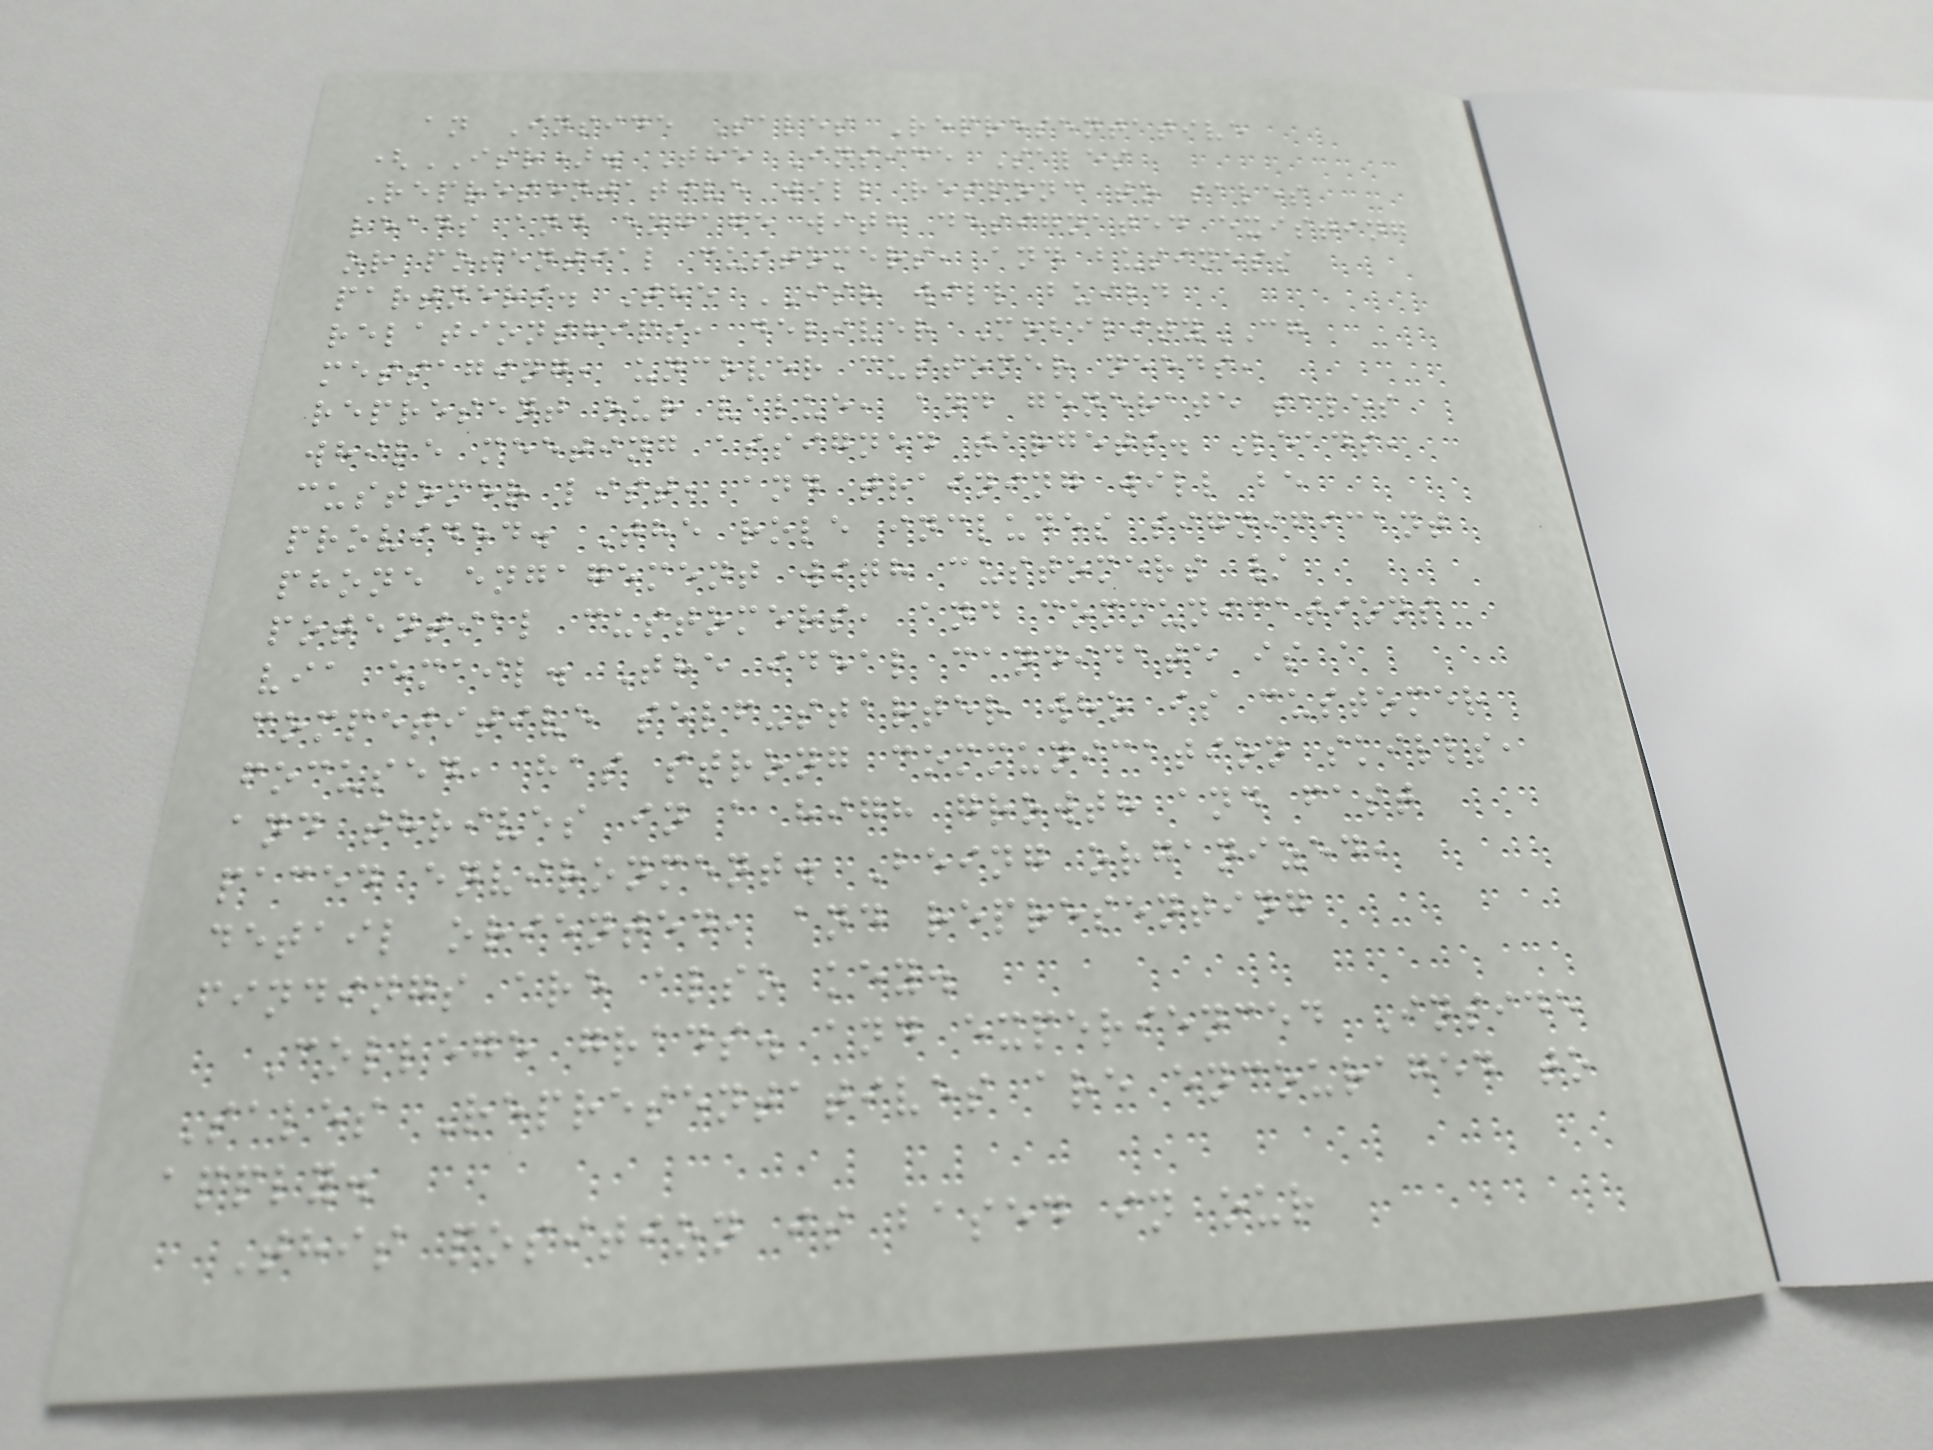an Inside Sales Representative
(ISR). The Inside Sales
Representative will respond to sales
leads and engage with designated existing
or potential customers, and business
partners. The ISR will build
relationships, deliver MobilityCG
messaging, uncover customer needs,
represent our value, and generate sales
while meeting assigned targets. Leads,
customer list, and training will be
provided. The role includes significant
phone engagement with customers /
potential customers, and communications
via email. The ideal candidate is a
competitive self-starter who is customer
focused, has strong communication skills,
and thrives in a high growth and fast
paced environment. Being organized,
detail oriented, and representing
findings are also key.
College grads. and experienced Inside
Sales Representatives are encouraged to
apply.
This position is based in our
